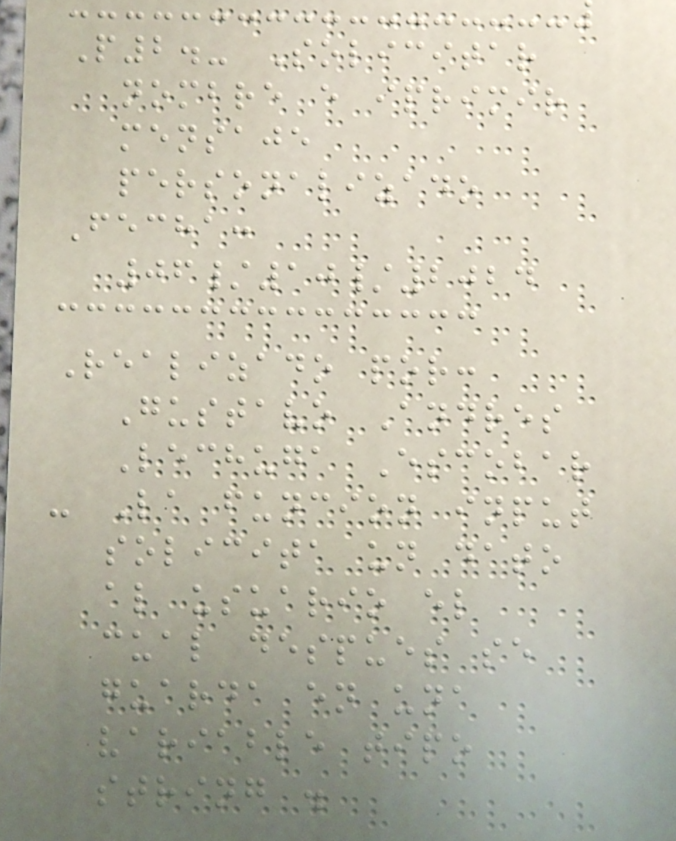P2.- Solicitar
nombre e iprimir
mensaje
personalizado
Fecha:
06/10/2024
Realizado por:
Gustavo Andres
Lechuga Escobar
- La funcion input
solicita un dato
al usuario el
cual despues se
guarda en una
variable tipo
string .
